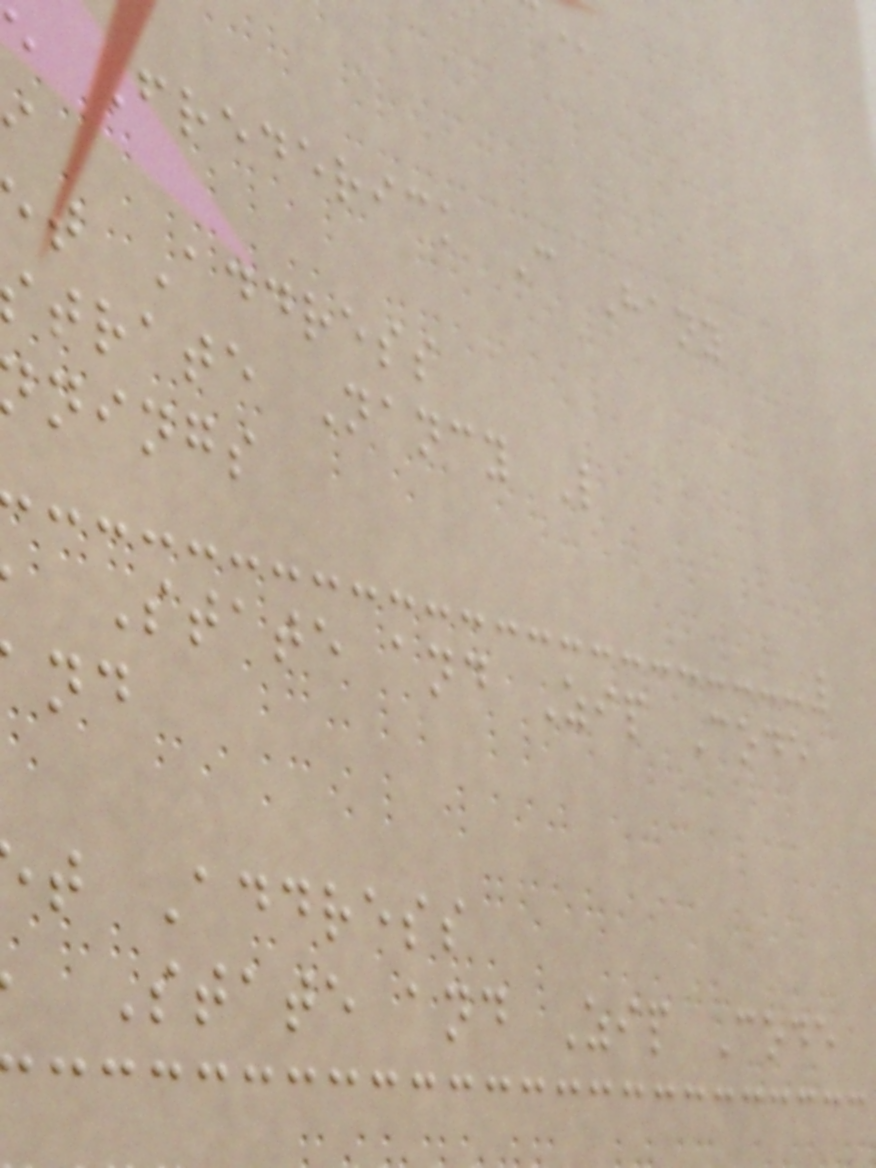e Frederick C Hany
t Address
trate Nancy L
nings
State and Zip Code
t Address
State and Zip Code
